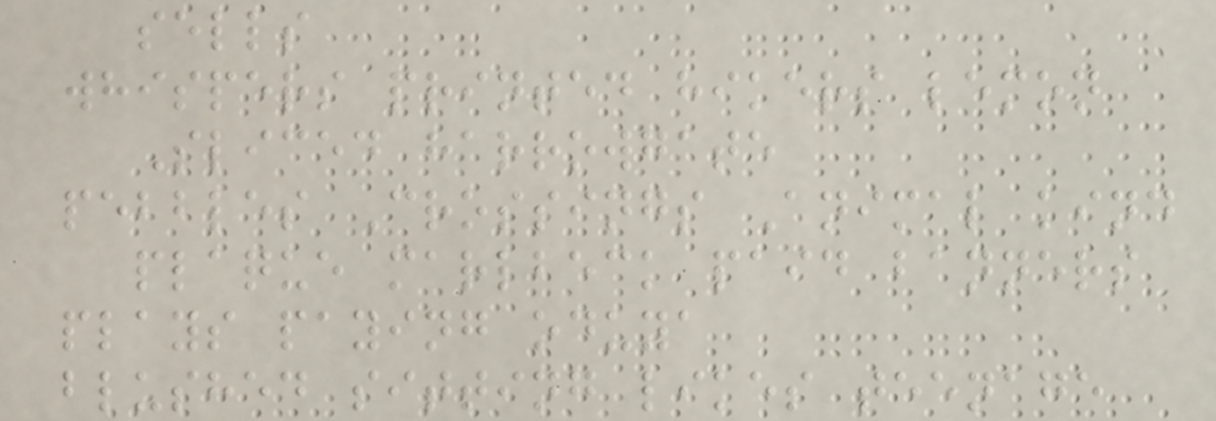sells
whispers printed hikers lemon
Sliced harrowgate
pebbles Crossings Animal kind
plaque marlbeck paid banners
plays paying oduya
blushed sitting likes teenage
